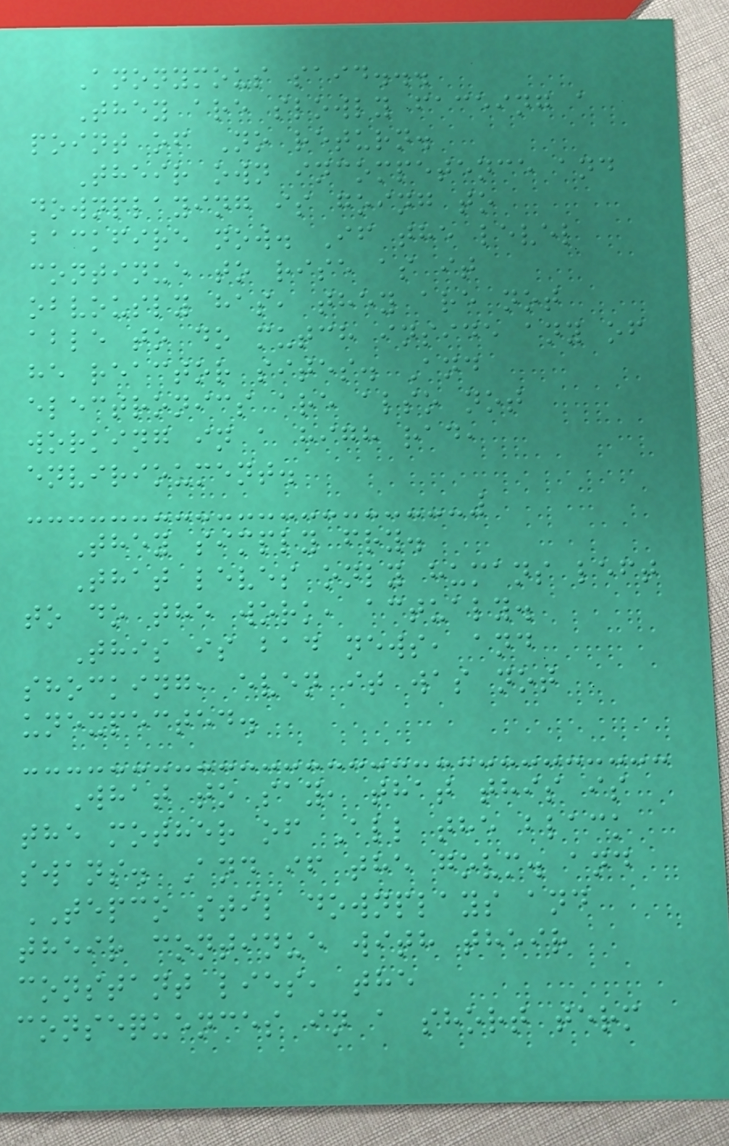Anonymous said...
They are slowly faceing a
point of No return.
Their own incompetence and
downplaying is going to
backfire now. If the level
continue to rise as it
obvously has, they are not
able to do mutch inside any of
he reactor sites. And
electronics are also not
working in a high rad,
envirioument.
They simply fry.
That leves only humans left
to do the work, actualy.
This is bad news, and
shocking, even it was not
unexpected.
What to say, that this is
the mother of All the black
swans. And if the govm. and
TEPCO stil downplays and
their continue with their
constant lies, the
consequences in a short term
